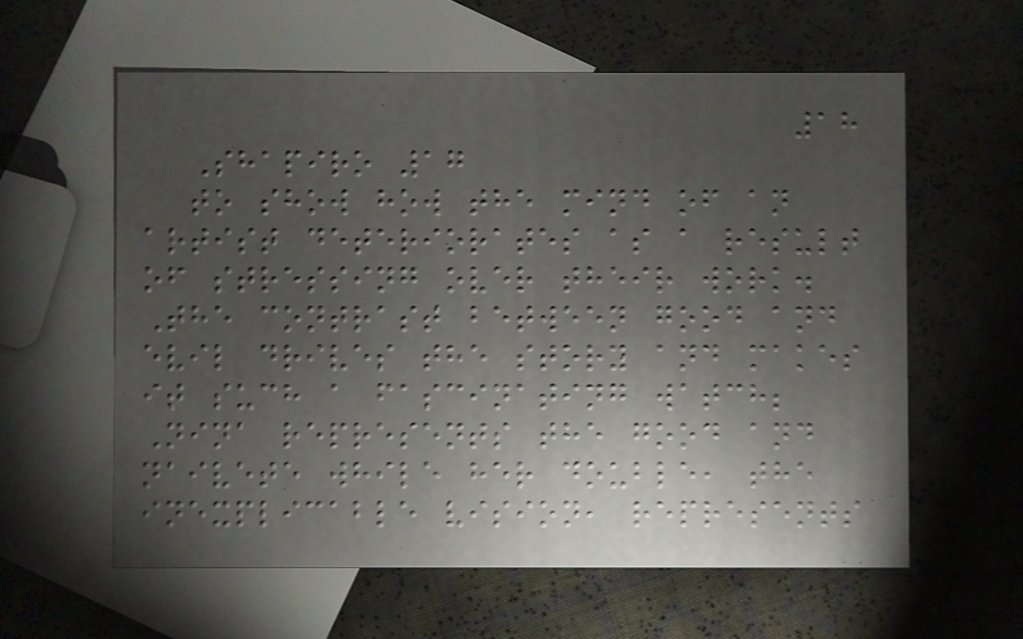18
Shapiro 17
to show how the mind of an
artist deteriorates as a result
of stressing over their work.
The contrast between good and
evil drives the story and makes
it such a fascinating watch;
Nina represents the good and
naivete while her double, the
inexplicable vision, represents
